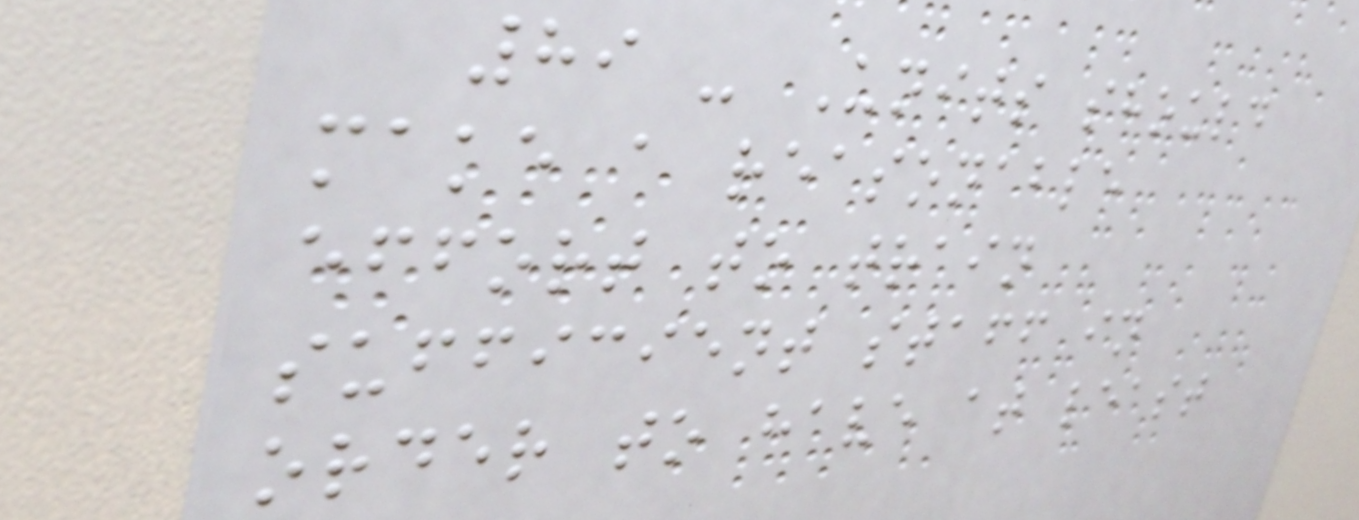89 - Units should
make a reasonable
effort to train
sufficient staff in
order to have at least
